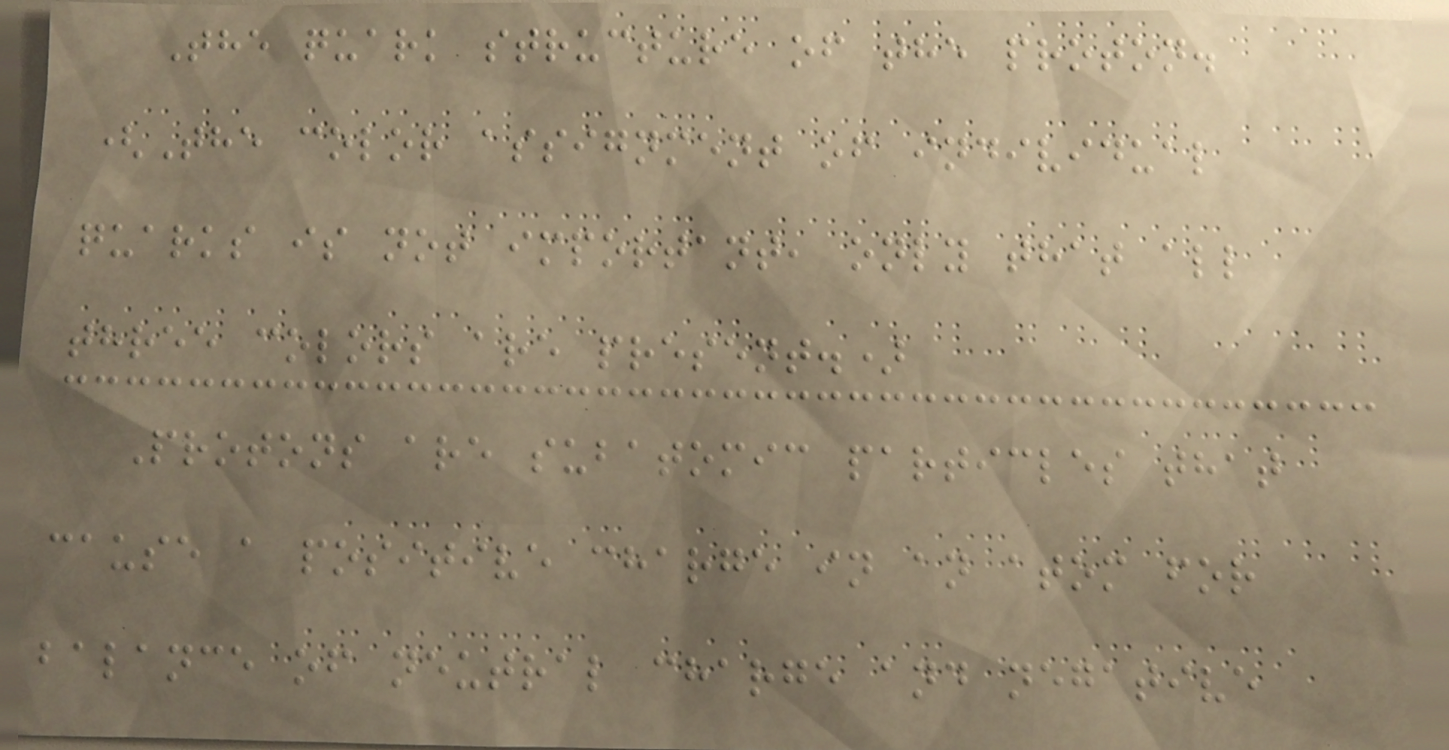The quark structure of the proton.
(The color assignment of individual
quarks is not important, only that all
three colors are present.)
Protons are subatomic particles that
cause a positive charge in an atom for
balance of neutral charge and negative
